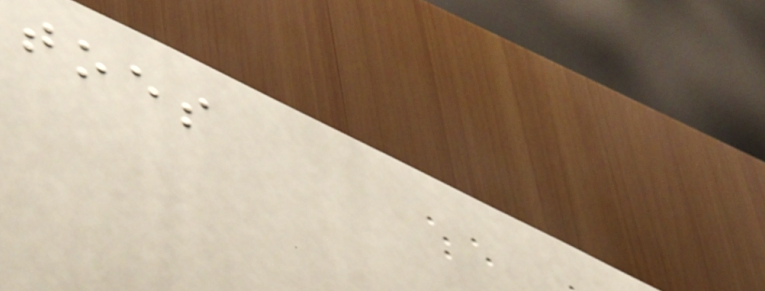toes
